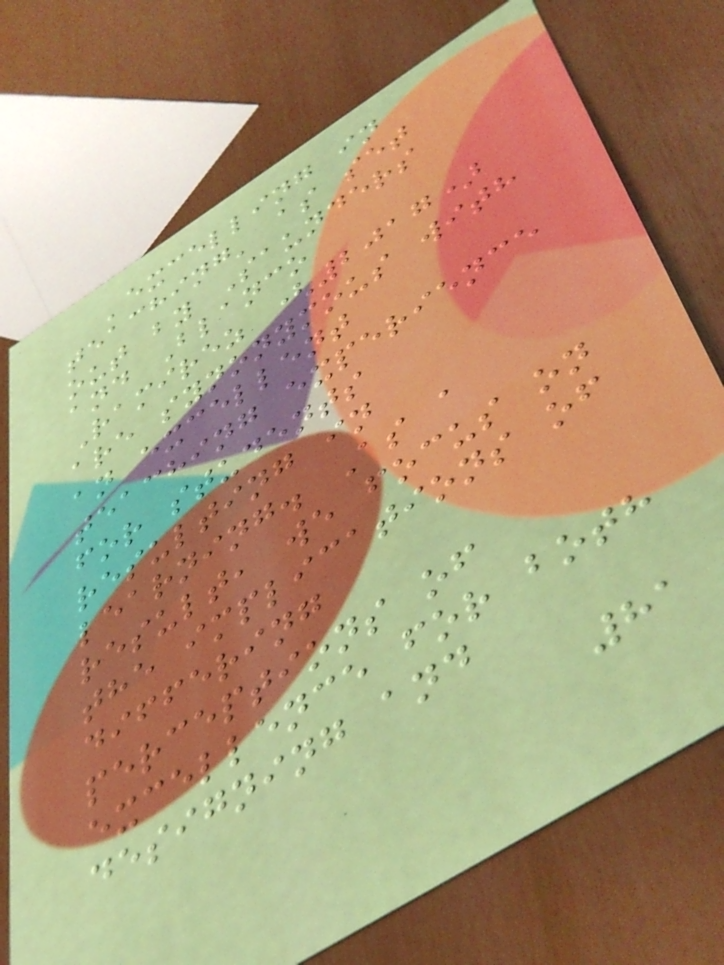'excelling in
teaching' as set
out by Saunders
and Blanco
Ramirez (2017)
are synonymous with
an excellent
teaching experience
for students
resulting in
learning. As a
result, we focus on
the implications of
differing
perceptions of
excellence for both
designing and
81
